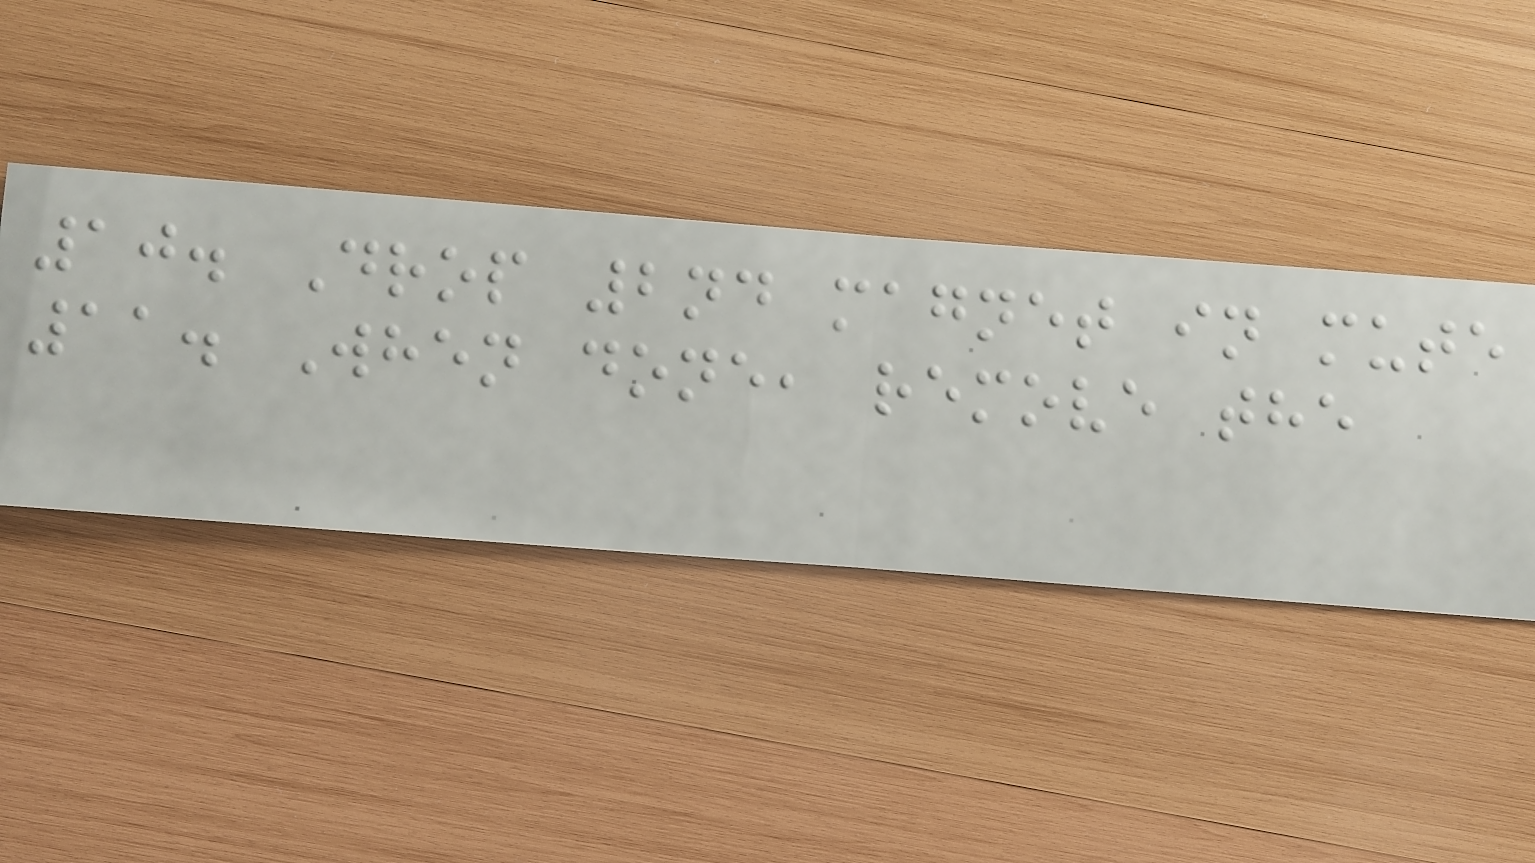10. Drop 2nd magnet in mute
11. When done, remove the
